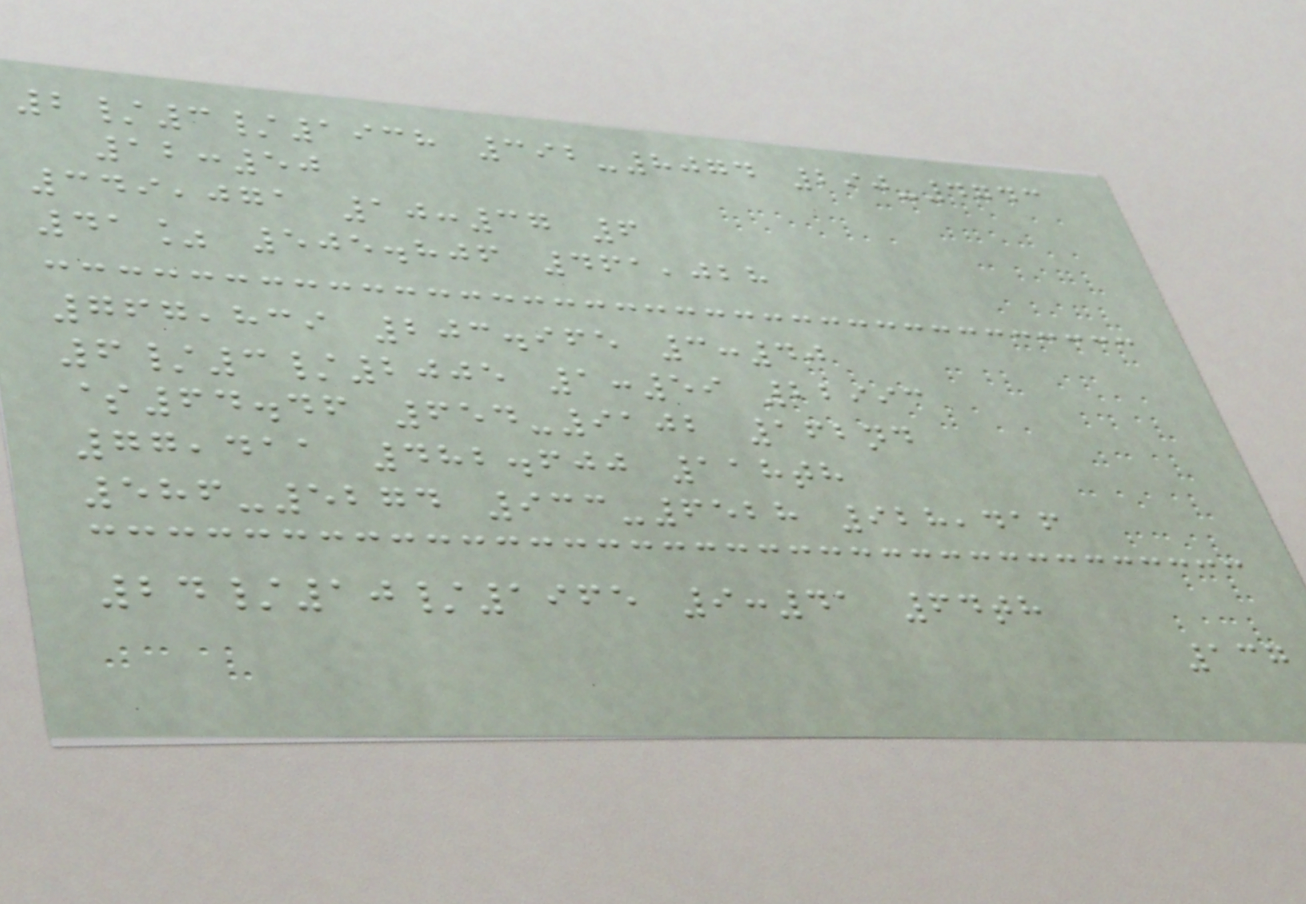2/3/1938 392-8074 290-4743
12:50
349,071 10:37 6
41% 505.806 461,028
767,839 203.965 3:40
6/3/2005 1:59 22993
$64.46 654-9102 162nd
77,411 482.600 118th
586-5274 933-6528 928,416
24/10/1965 9:41 64th
137
